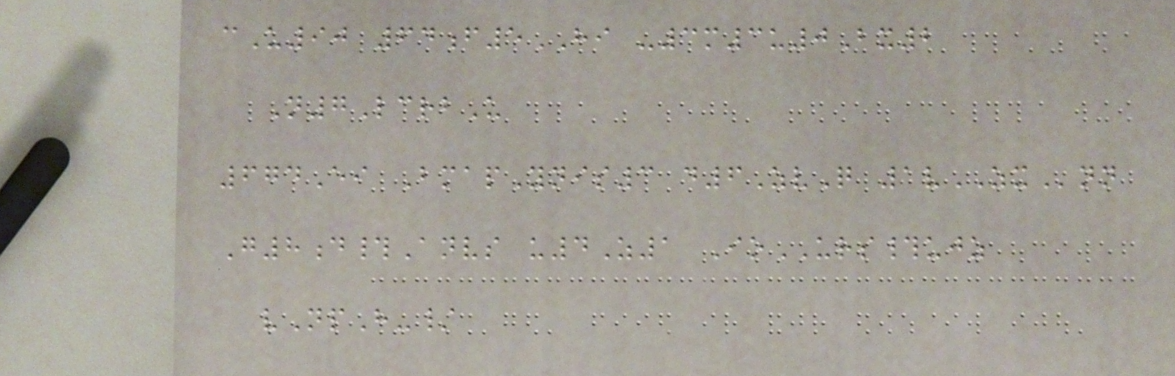cU90 64f5HI -3m3u0Bx2
N7LcrbU
674Ei BmapYnis3 d6ZvQ 1vZXnn
G8d#Anvs u4Z1 IoURS#ujz
vNpH-/
